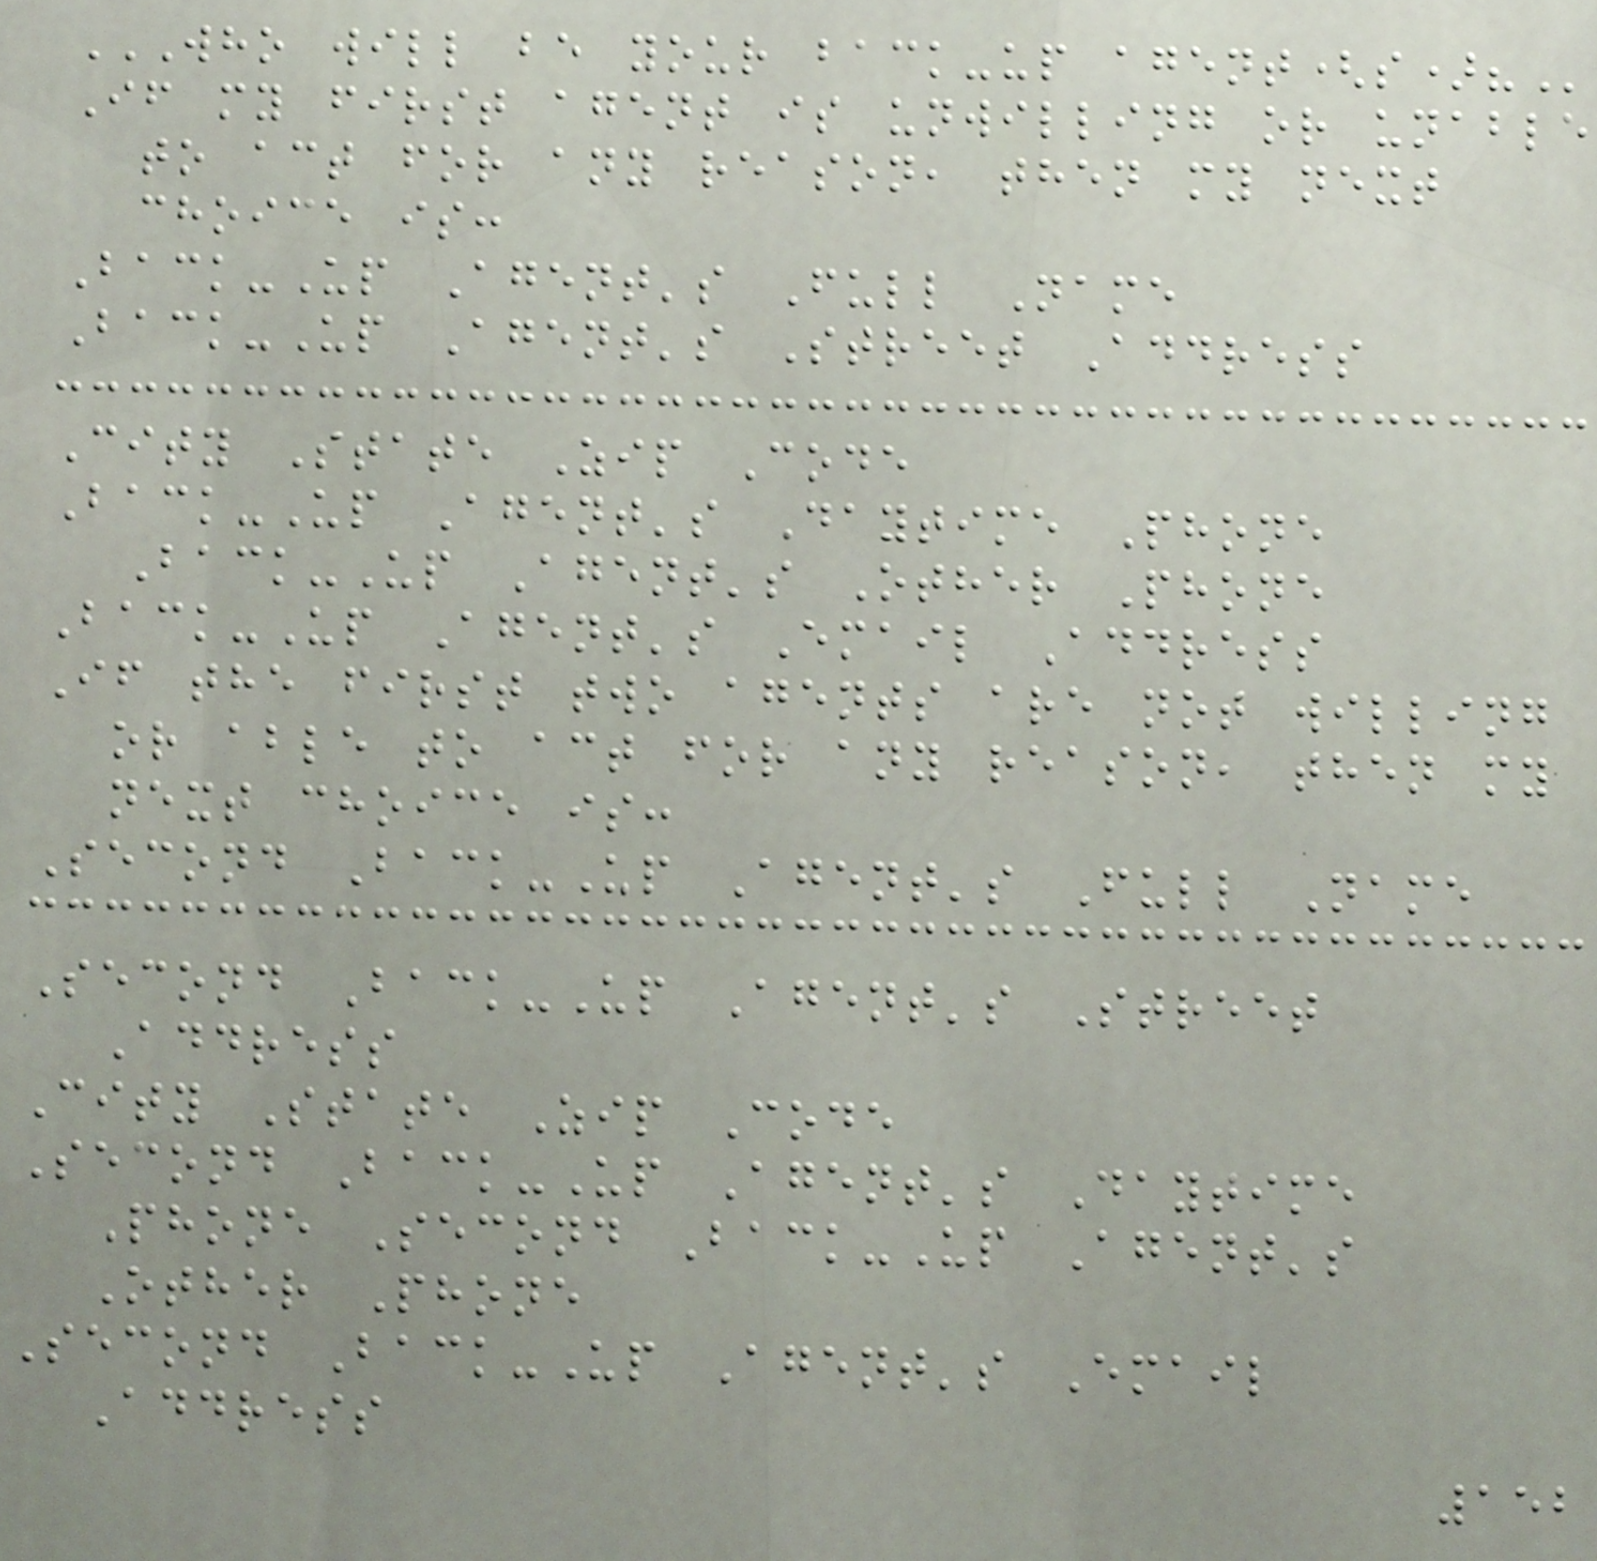WHO WILL BE YOUR BACK-UP AGENT(S)?
If my first agent is unwilling or unable
to act for any reason, then my next
choice is:
Back-Up Agent's Full Name
Back-Up Agent's Street Address
City State Zip Code
Back-Up Agent's Daytime Phone
Back-Up Agent's Other Phone
Back-Up Agent's Email Address
If the first two agents are not willing
or able to act for any reason, then my
next choice is:
Second Back-Up Agent's Full Name
Second Back-Up Agent's Street
Address
City State Zip Code
Second Back-Up Agent's Daytime
Phone Second Back-Up Agent's
Other Phone
Second Back-Up Agent's Email
Address
152
